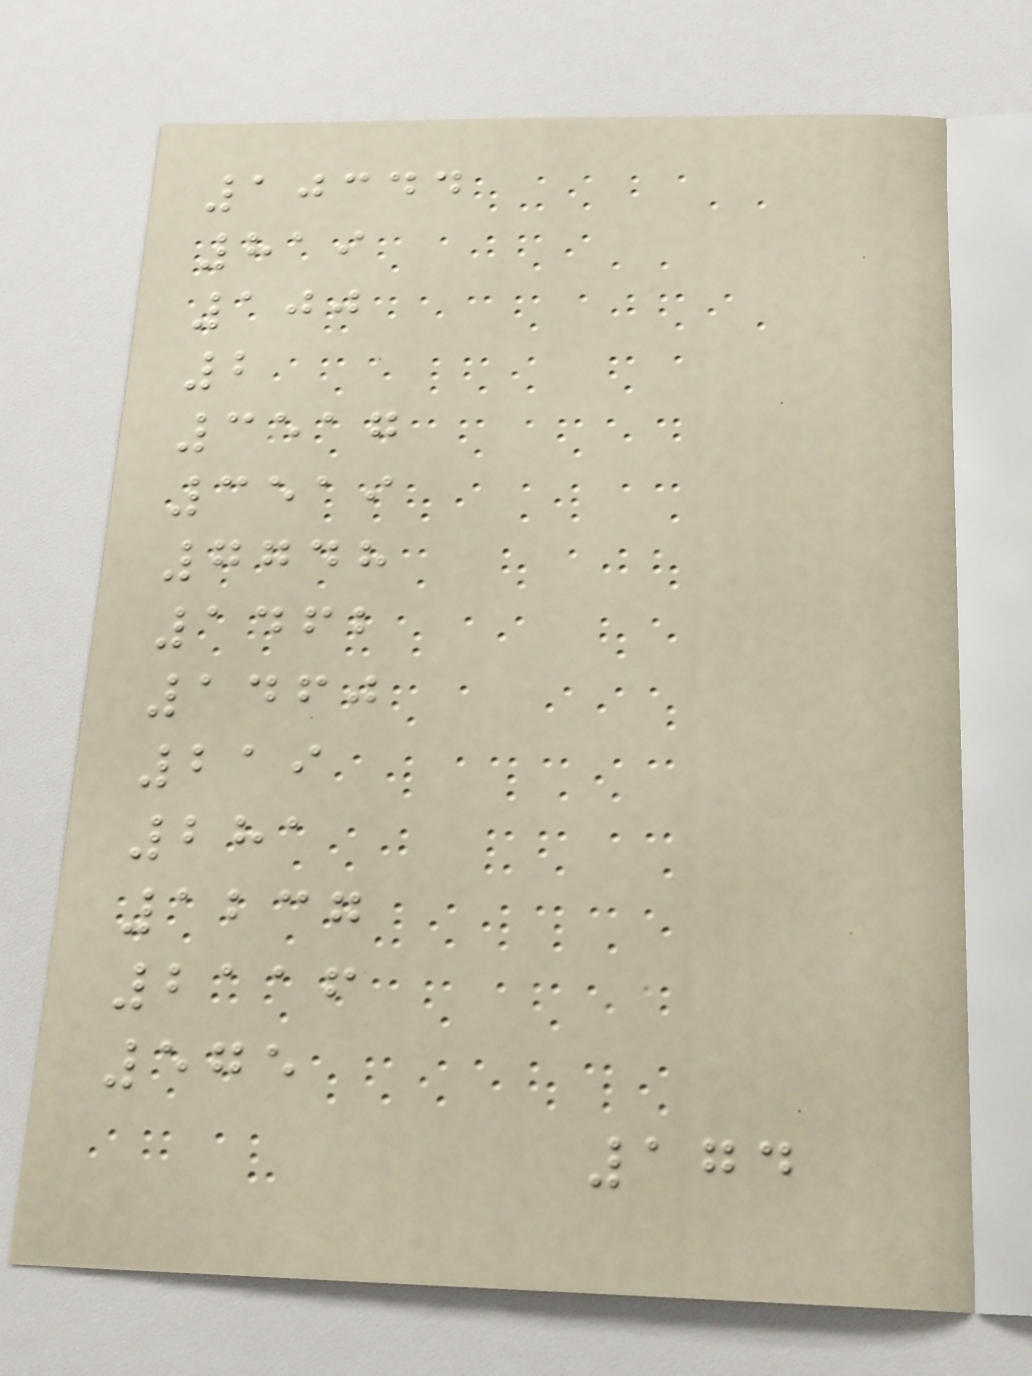10344
819
100
2
3517
3519
7748
1462
1460
219
281
1237
2116
575
174
